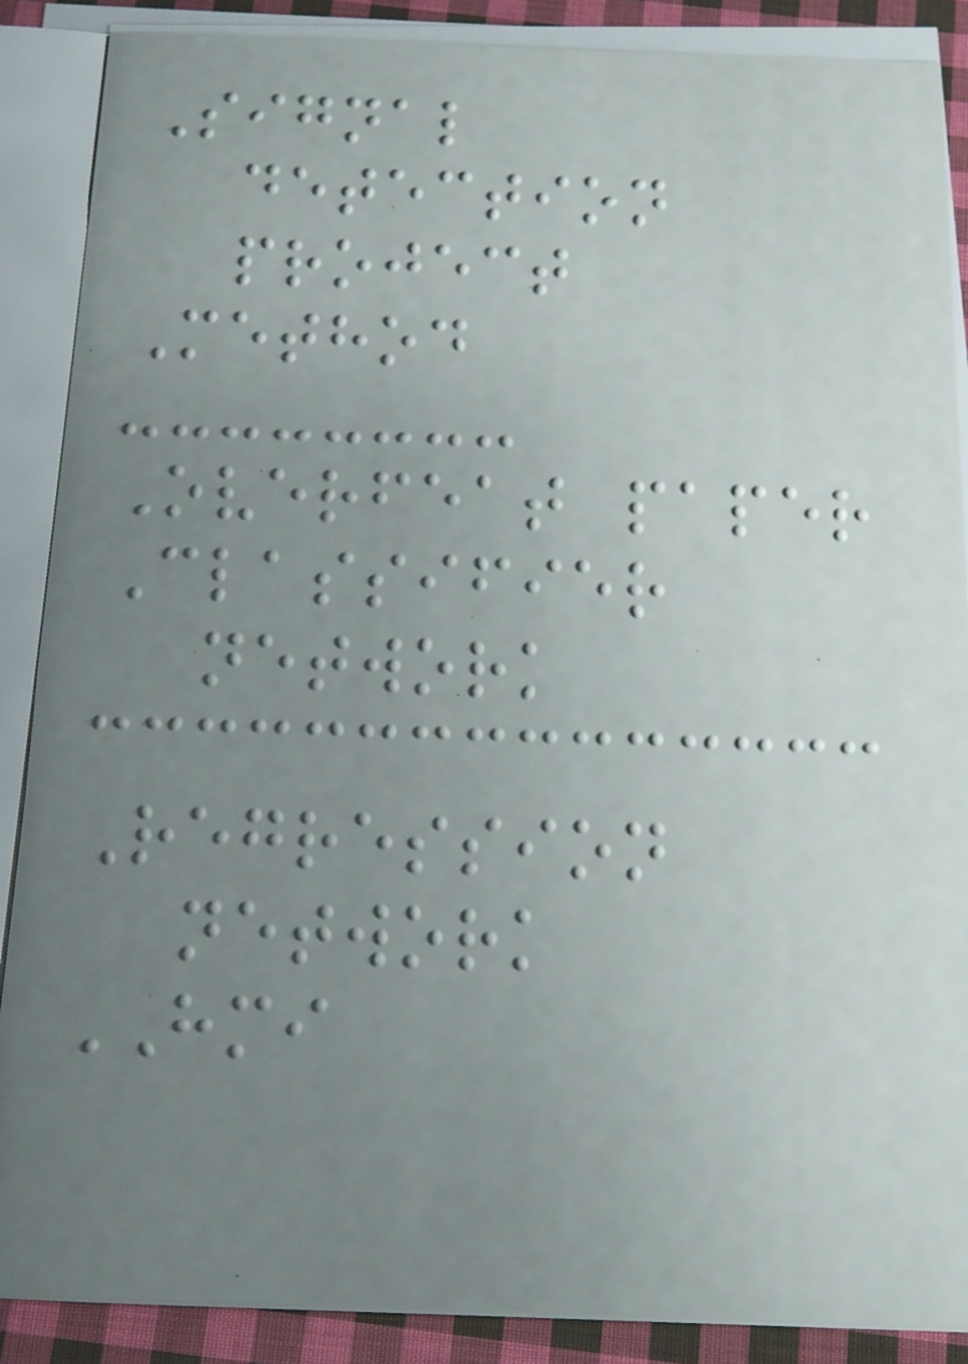Signal
detection
project
Method
Overfeat paper
Classifier
network
Regression
network
HMI
